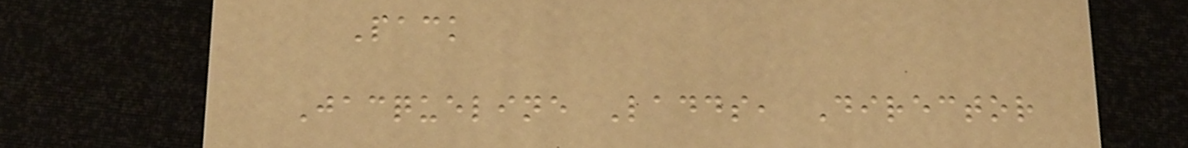Pack
Jacqueline Ladds, Director
